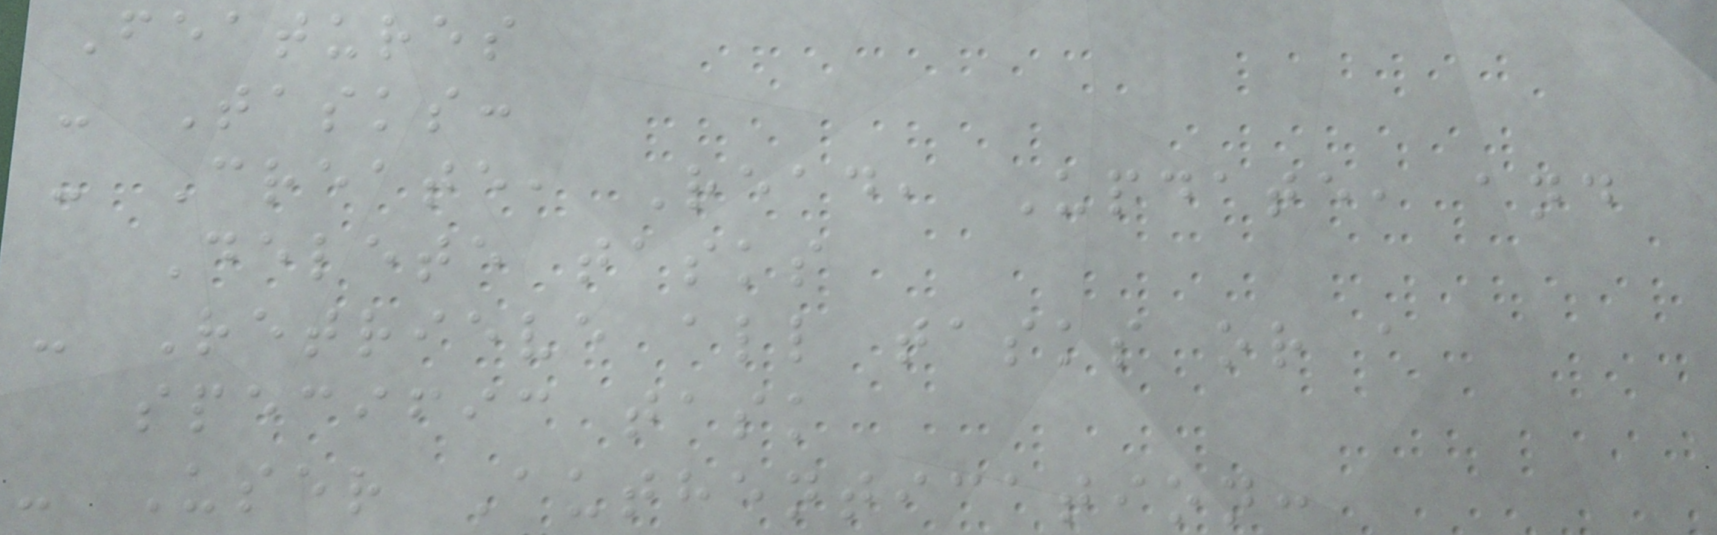Features
- Tasks:
- Create, Read, Update, and
Delete tasks
- Retrieve all tasks or a
specific task
- User Authentication:
